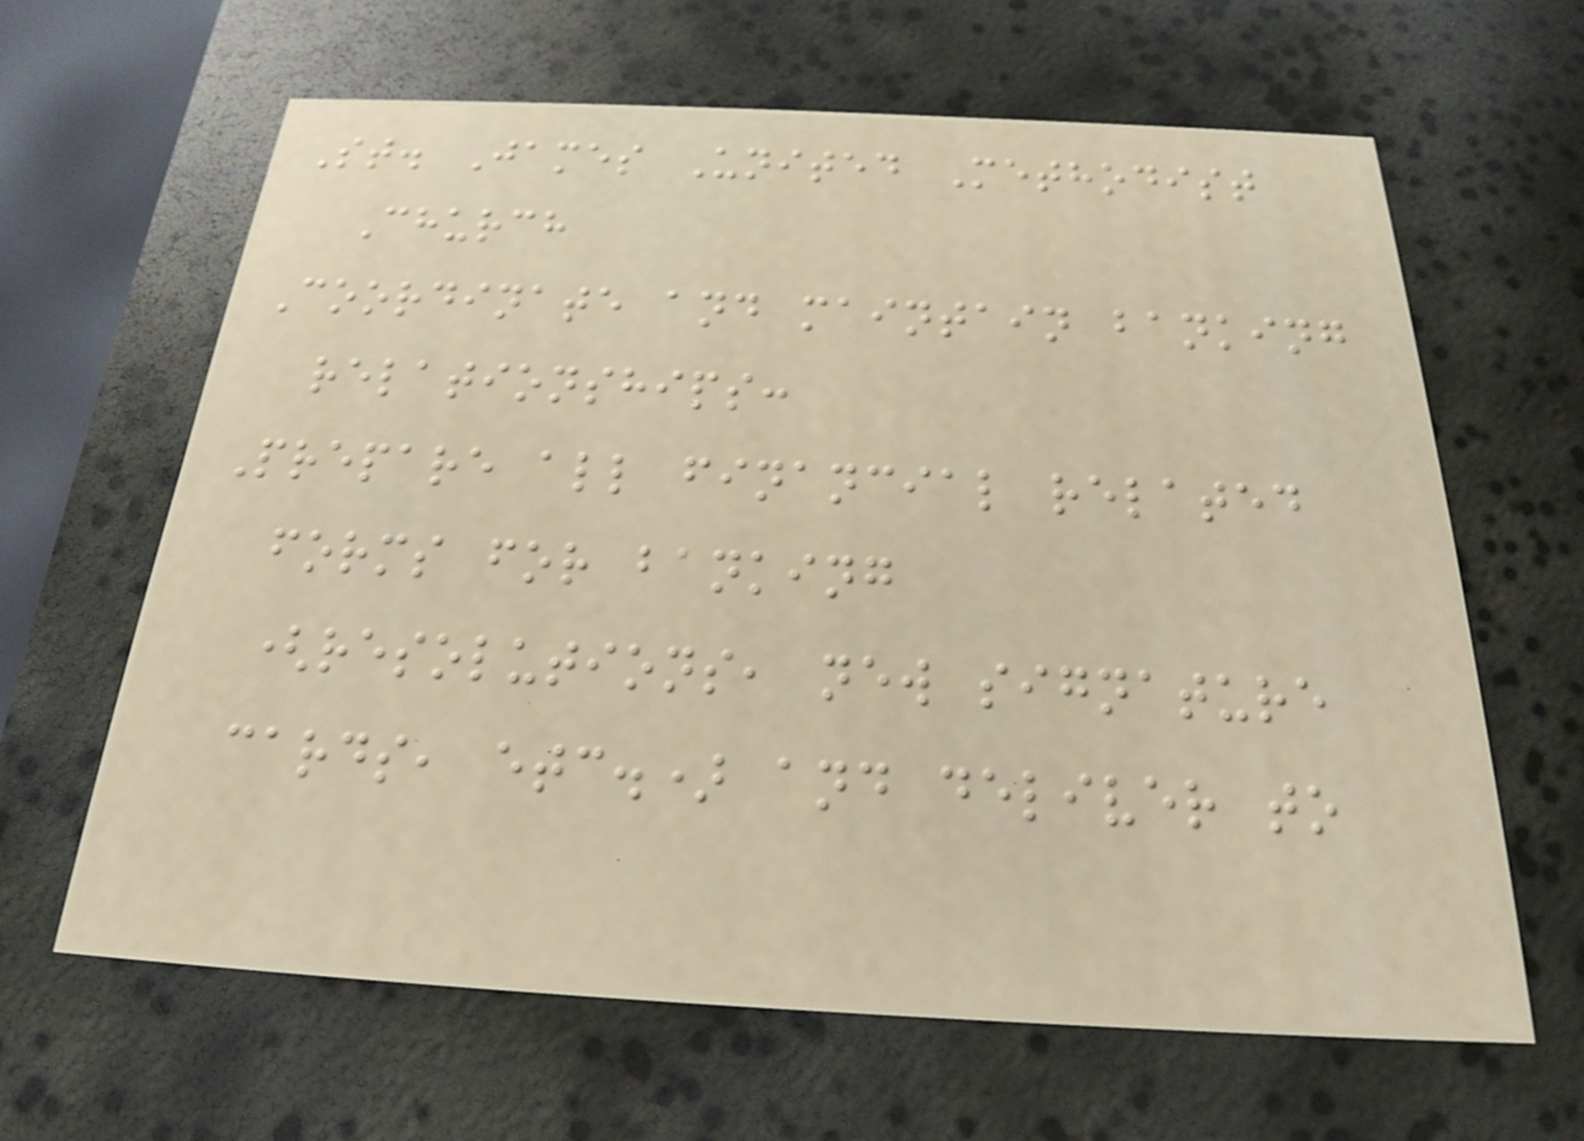St. James United Methodist
Church
Coordinate and maintain banking
relationships:
Prepare all financial related
forms for banking
(resolutions, new signature
cards, etc.) and deliver to
